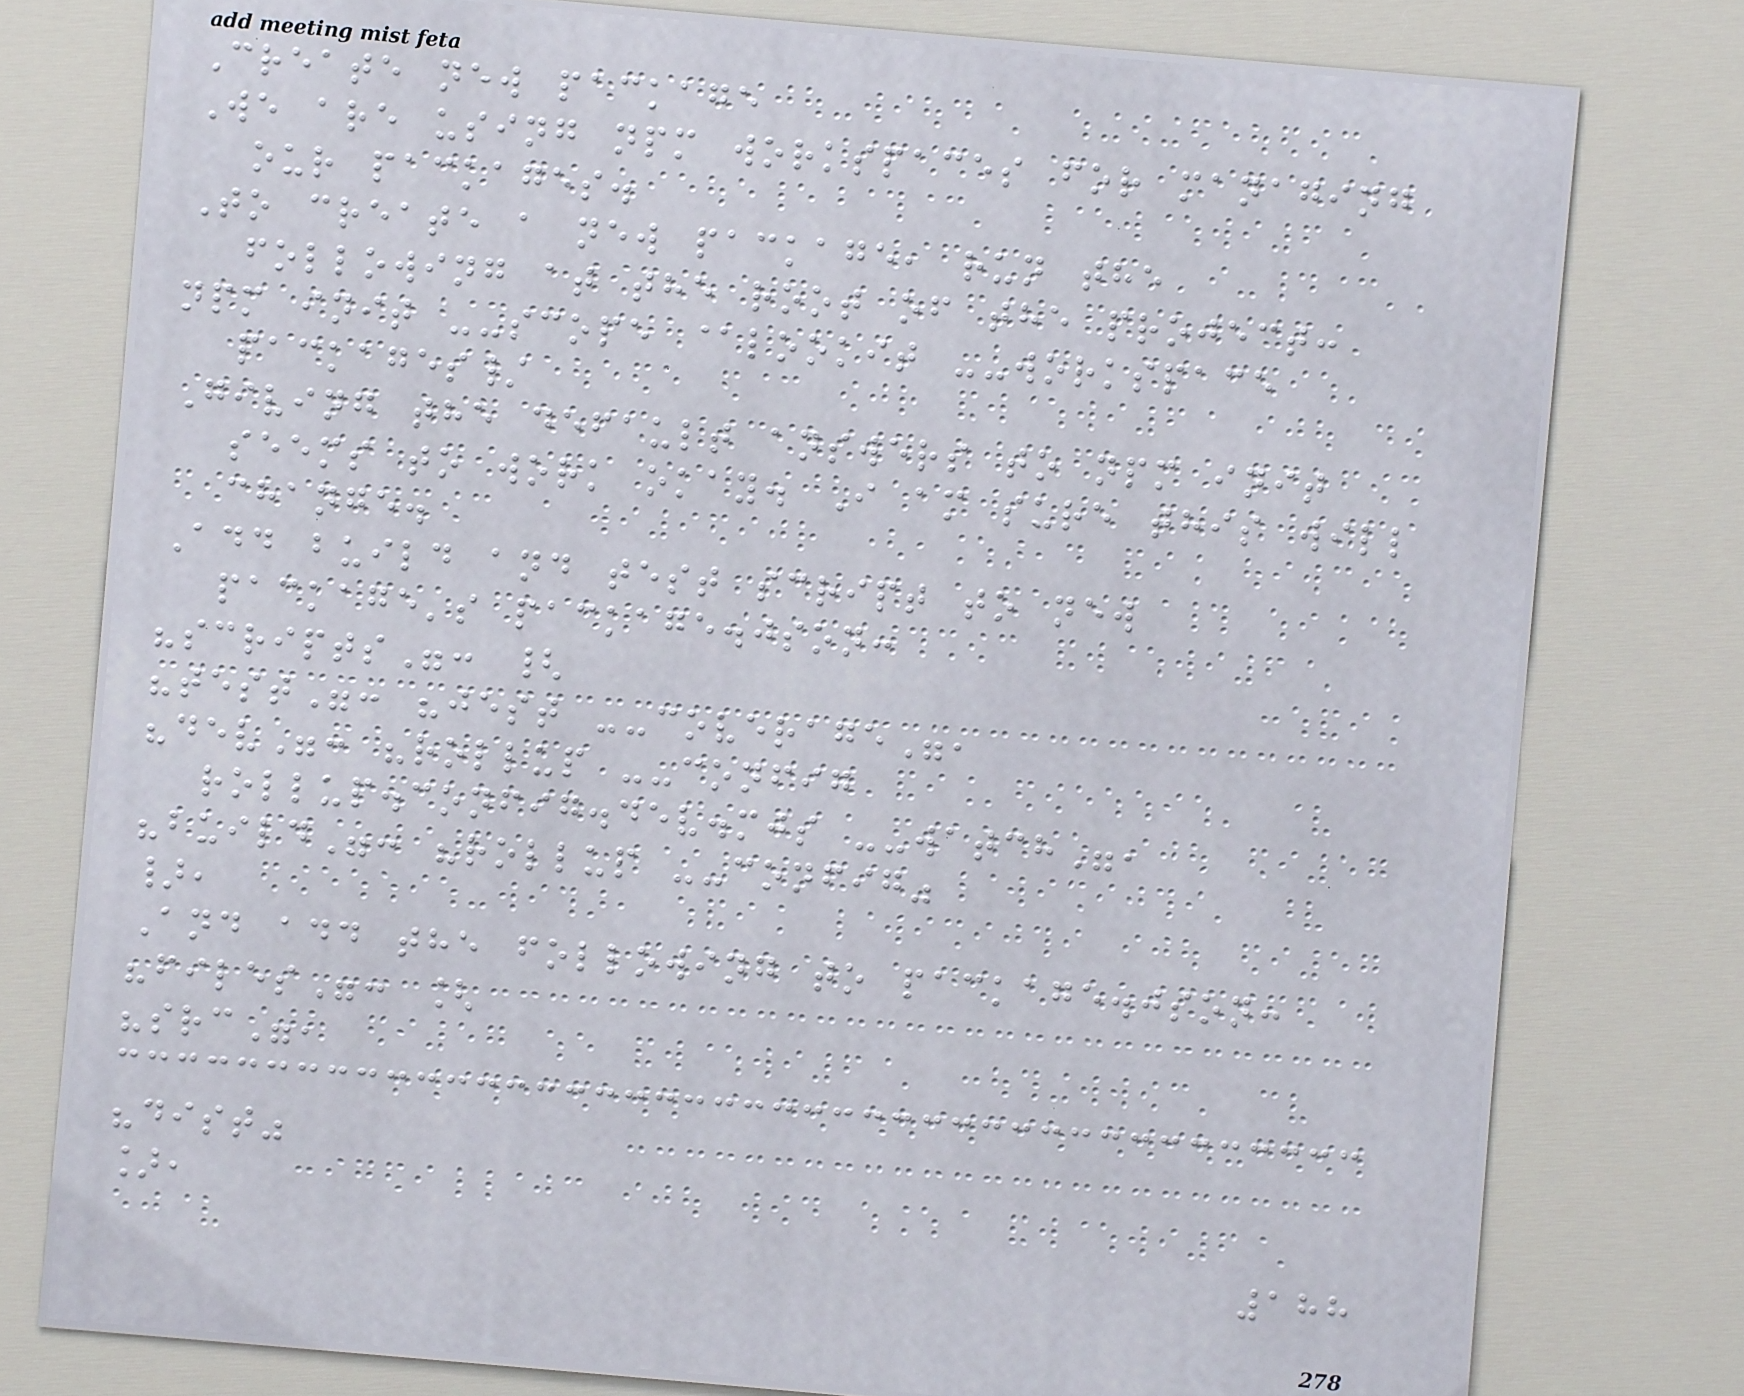Create new package
We are using npm workspaces for managing
our packages.
To create a new package, run the
following at the root of the project:
npm init --scope @lookit --workspace
packages/
Giving the default answers to npm init
seems to work okay. I am sure this will
change.
Add build and test script to new
package's package.json:
"scripts": {
"test": "jest --coverage",
"dev": "rollup --config
rollup.config.dev.mjs --watch",
"build": "rollup --config"
},
And add the following to package.json:
"files": [
"src",
"dist"
],
188
